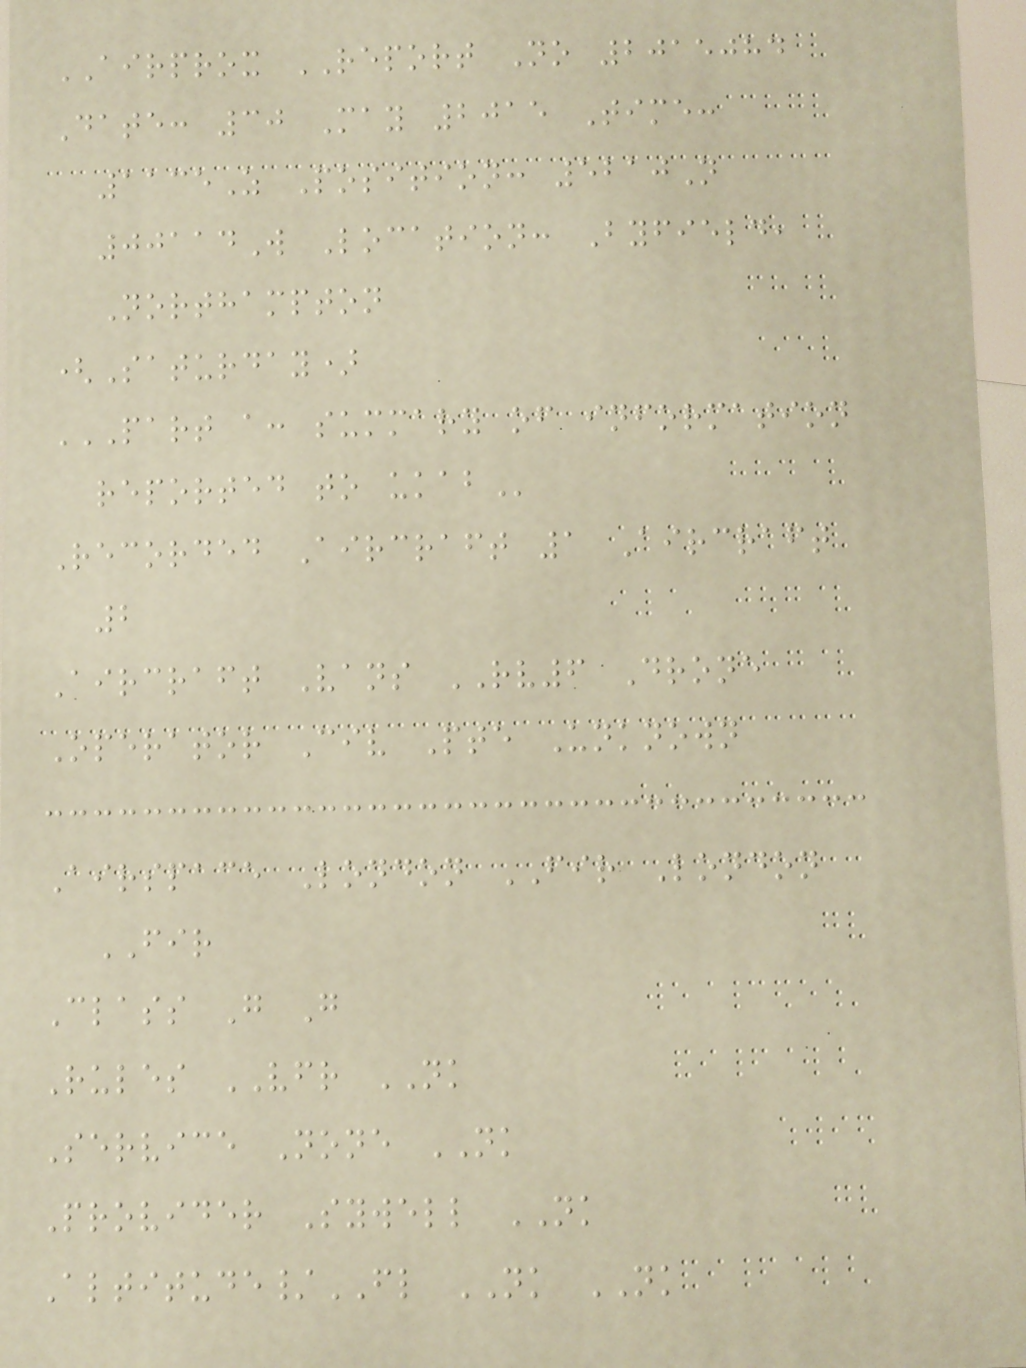AIRPROX REPORT No 2015084
Date: 30 May 2015 Time:
1135Z Position: 5210N
00114W Location: Byfield,
Northampton
(Saturday)
PART A: SUMMARY OF INFORMATION
REPORTED TO UKAB
Recorded Aircraft 1 Aircraft
2
Aircraft Vans RV6 Drone
Operator Civ Pte Unknown
Airspace London FIR London
FIR
Class G G
Rules VFR NK
Service None NK
Provider Sywell NK
Altitude/FL NK NK
